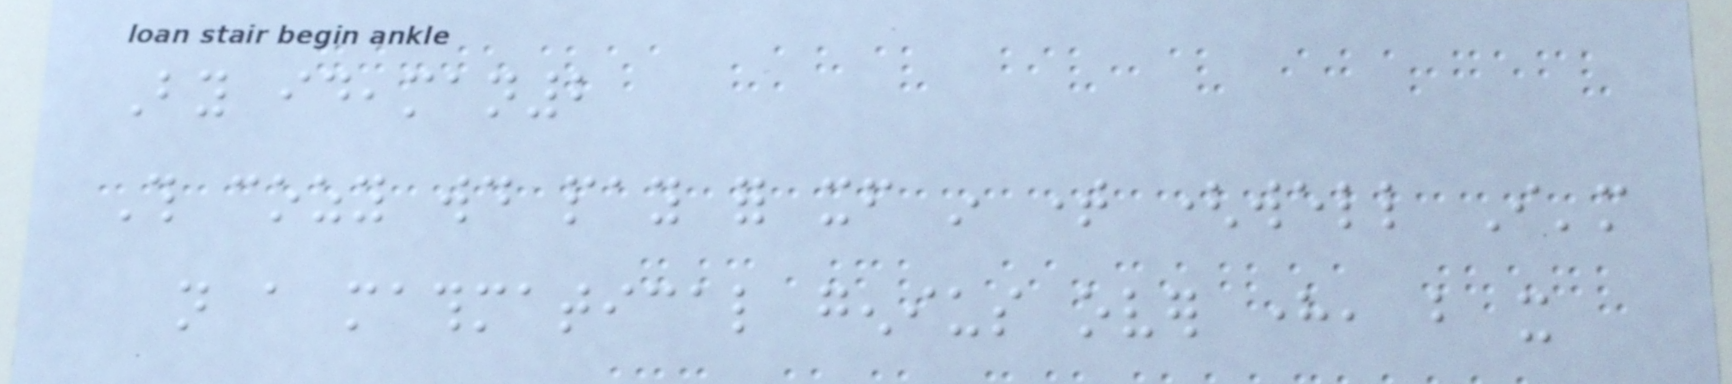By ideaman2
This cozy would pay for itself in time (well I'm
not a mathmatical genius over here, but it
